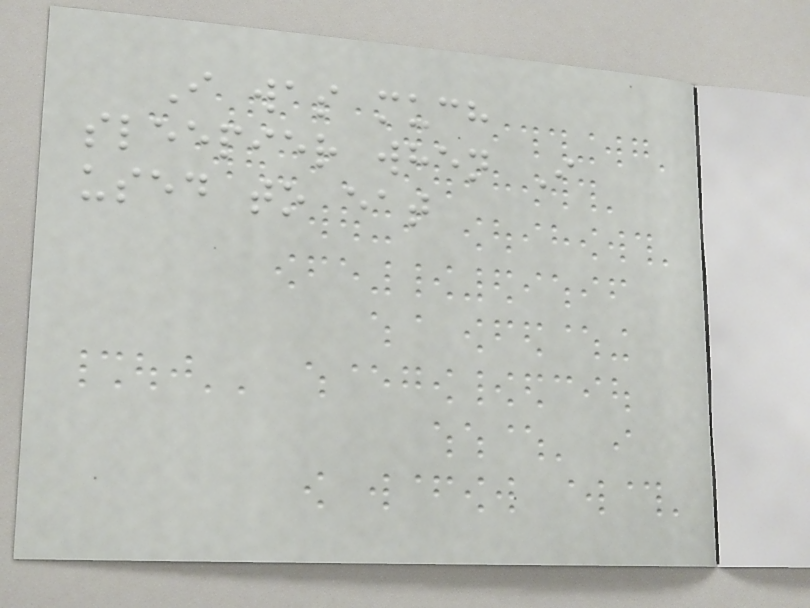I was much
sleepier when I
used to eat
